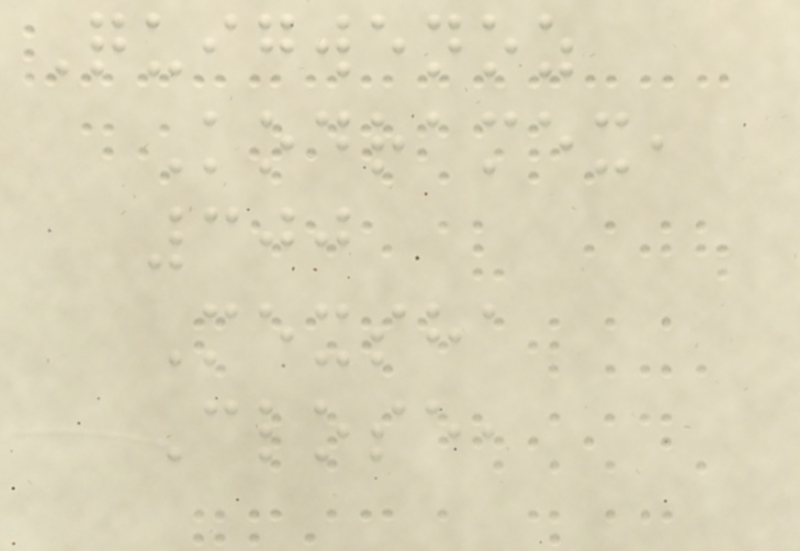Quigwenoz
Kodramex,
300
Mexsha
Close,
